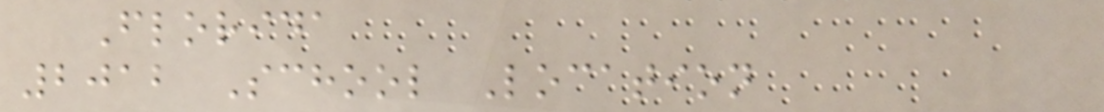Florida
2012 School Location
